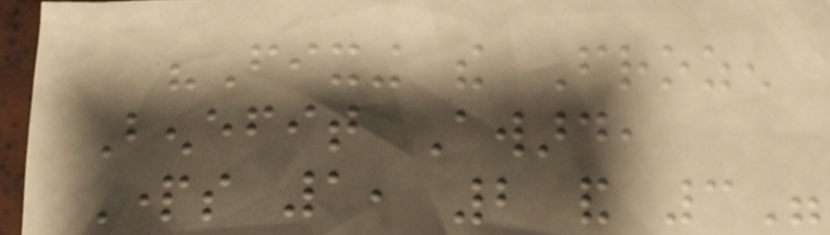"Fixing the Frozen
Benefit Award,
Parts 1, 2 and 3"
